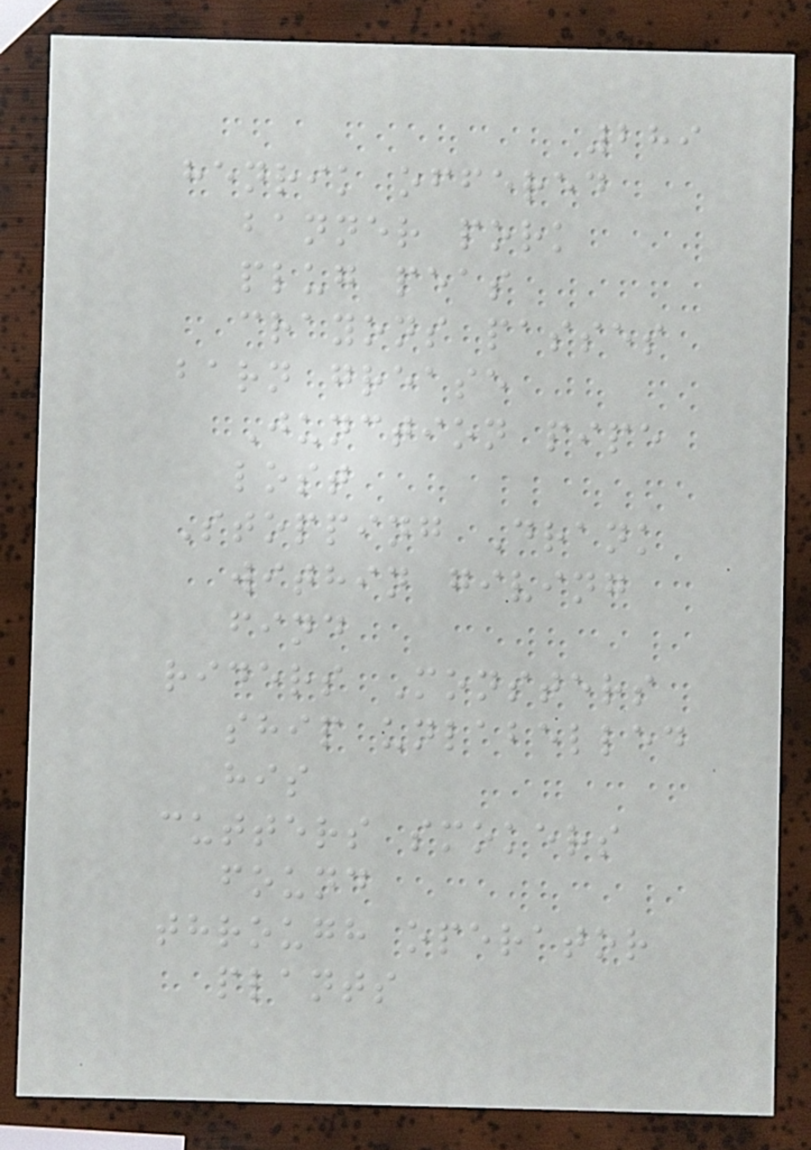289
henrik offered
banner pork
plug peas
crayons passes
barn grease
Junction pipe
lost
Stopping Drank
within giving
find
riders Monsters
ship unlabelled
his
cutters smokers
found
through operator
plants
